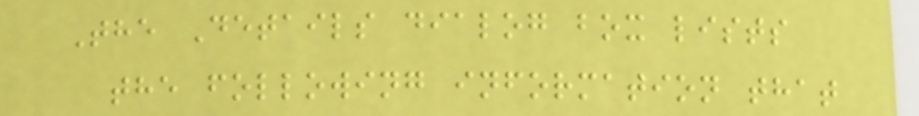The Details dialog box lists
the following information that
